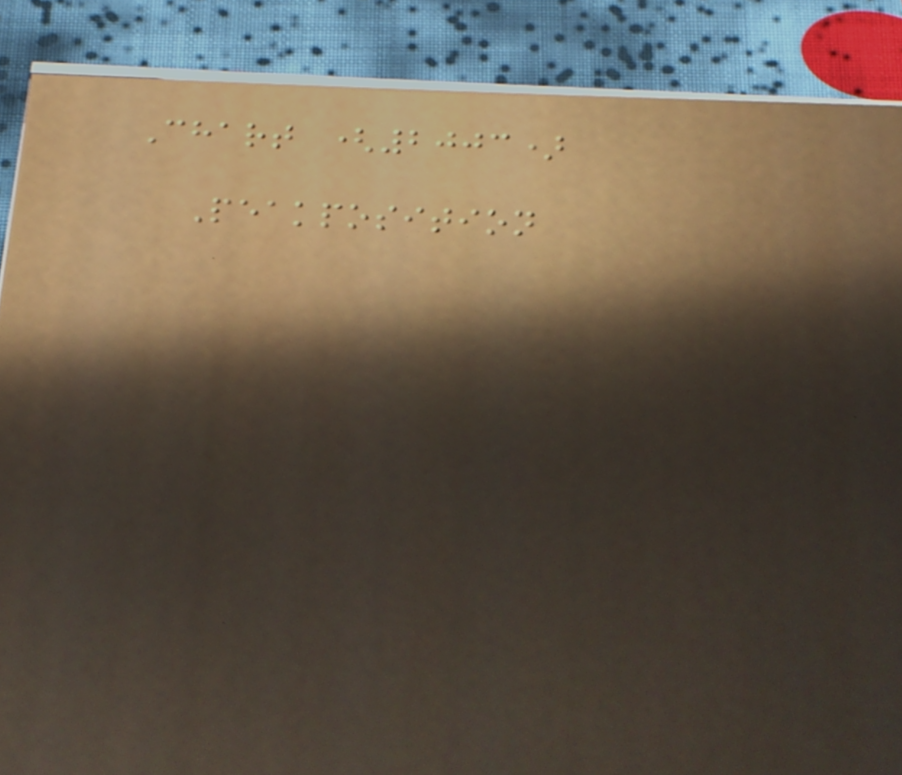Chart (2003)
Peakposition
